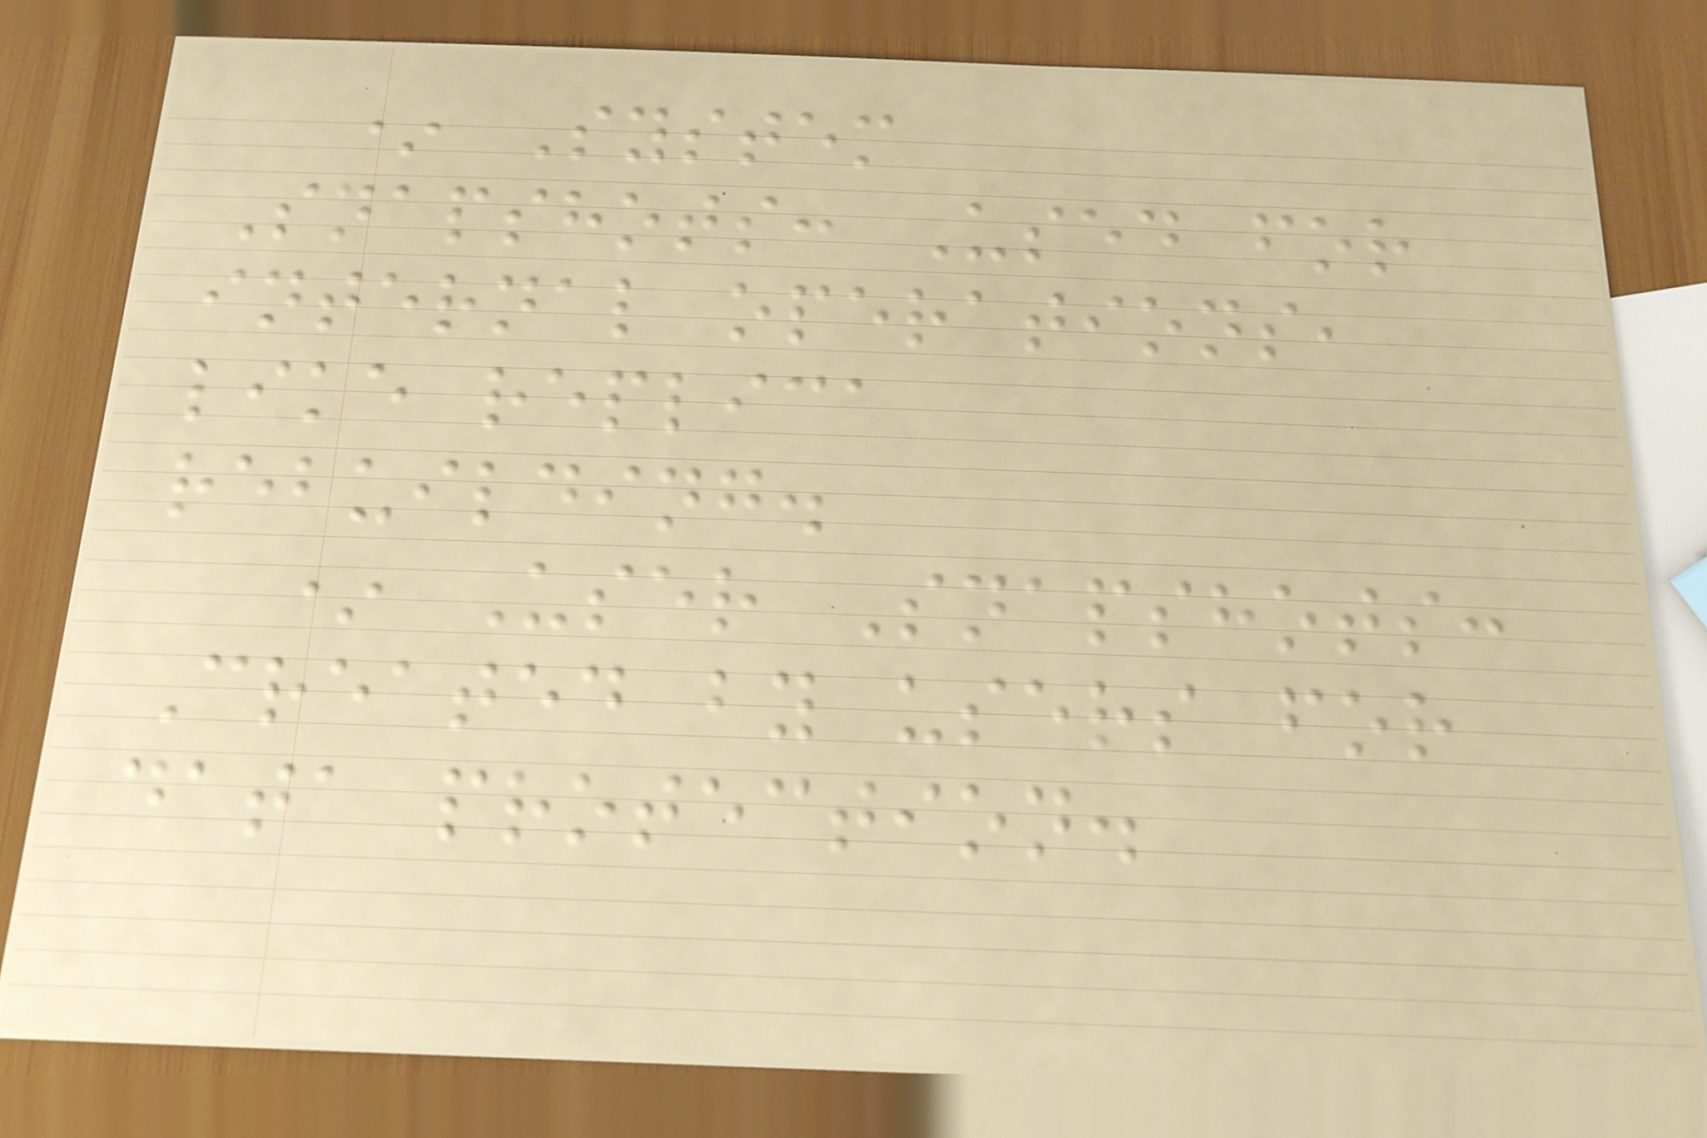* System
Snapshots: Used for
internal operations,
like replica
rebuilding.
* User Snapshots:
Created by users for
data protection.
